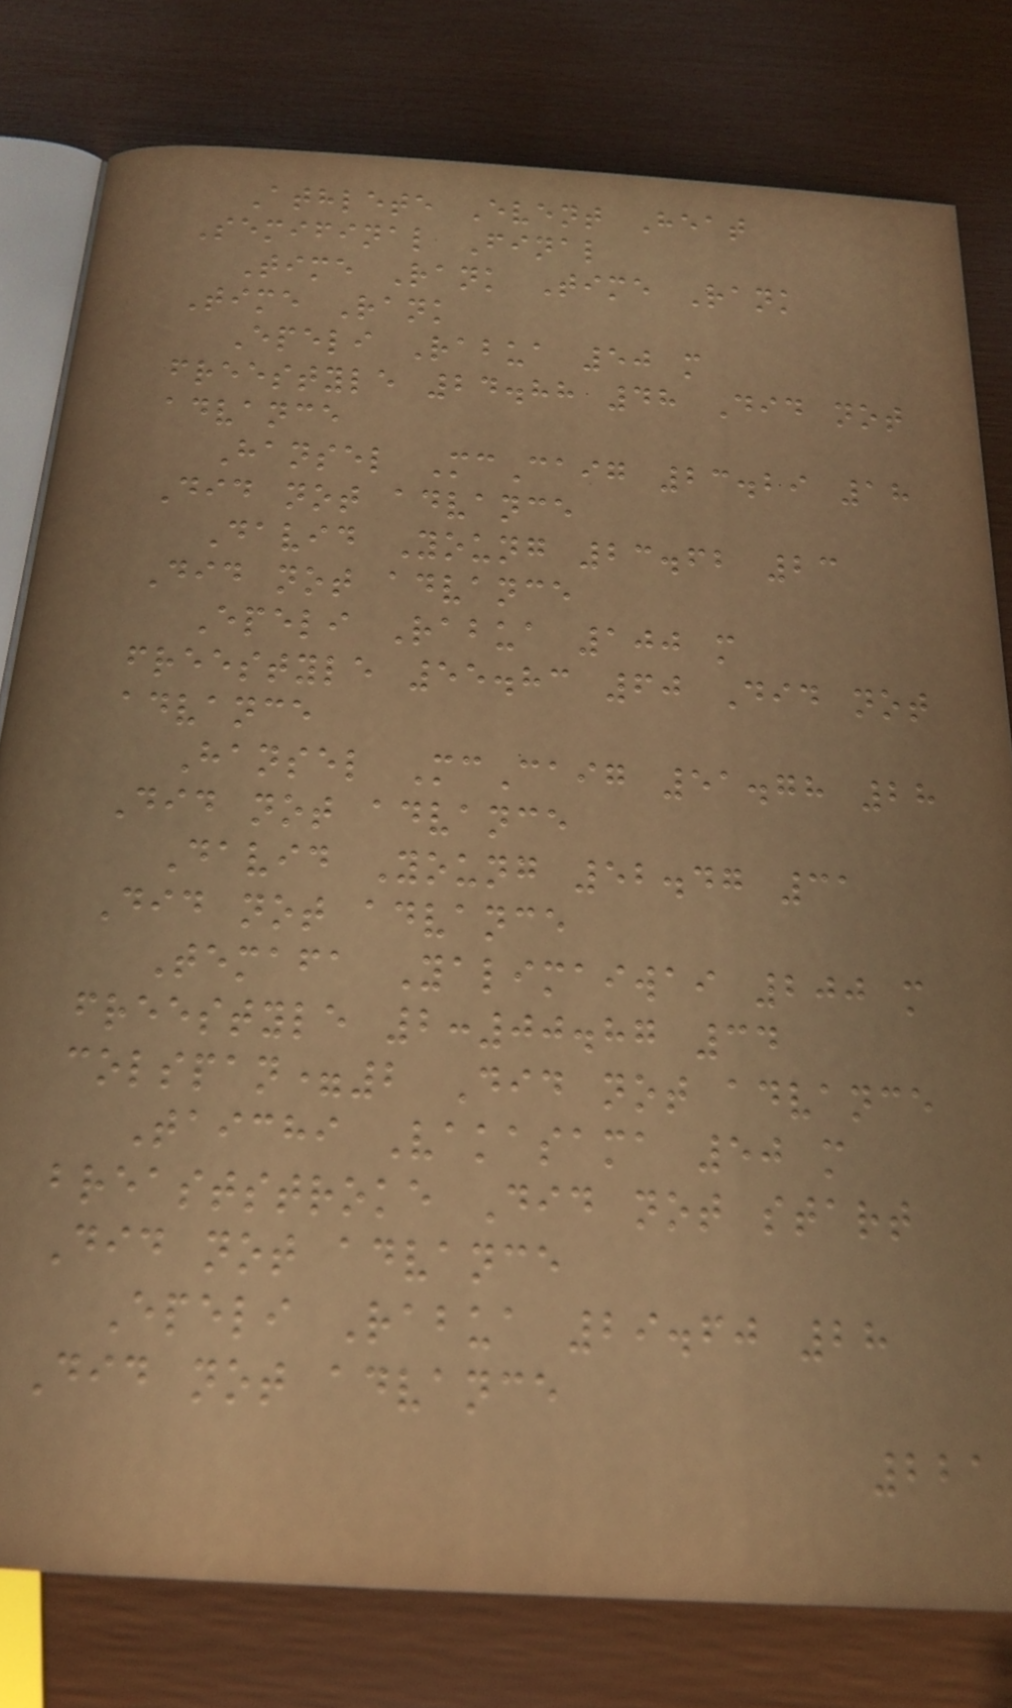Athlete Event Heat
Semifinal Final
Time Rank Time Rank
Time Rank
Epeli Rabua 50 m
freestyle 24.88 48 Did not
advance
Hansel McCaig 23.29 18
Did not advance
David Young 23.62 23
Did not advance
Epeli Rabua 100 m
freestyle 55.83 60 Did not
advance
Hansel McCaig 51.78 28
Did not advance
David Young 52.47 31
Did not advance
Temafa Yalimaiwai 200 m
freestyle 2:00.87 34
colspan=2 Did not advance
Taichi Vakasama 50 m
breaststroke Did not start
Did not advance
Epeli Rabua 29.60 28
Did not advance
221
